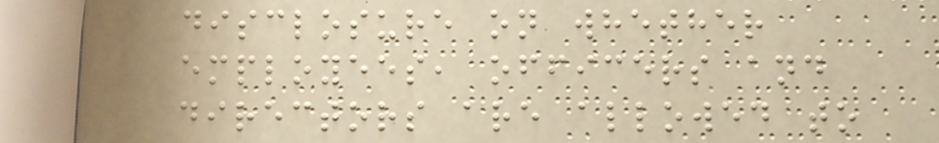disclosure on whether
employees, officers and
directors are allowed to
